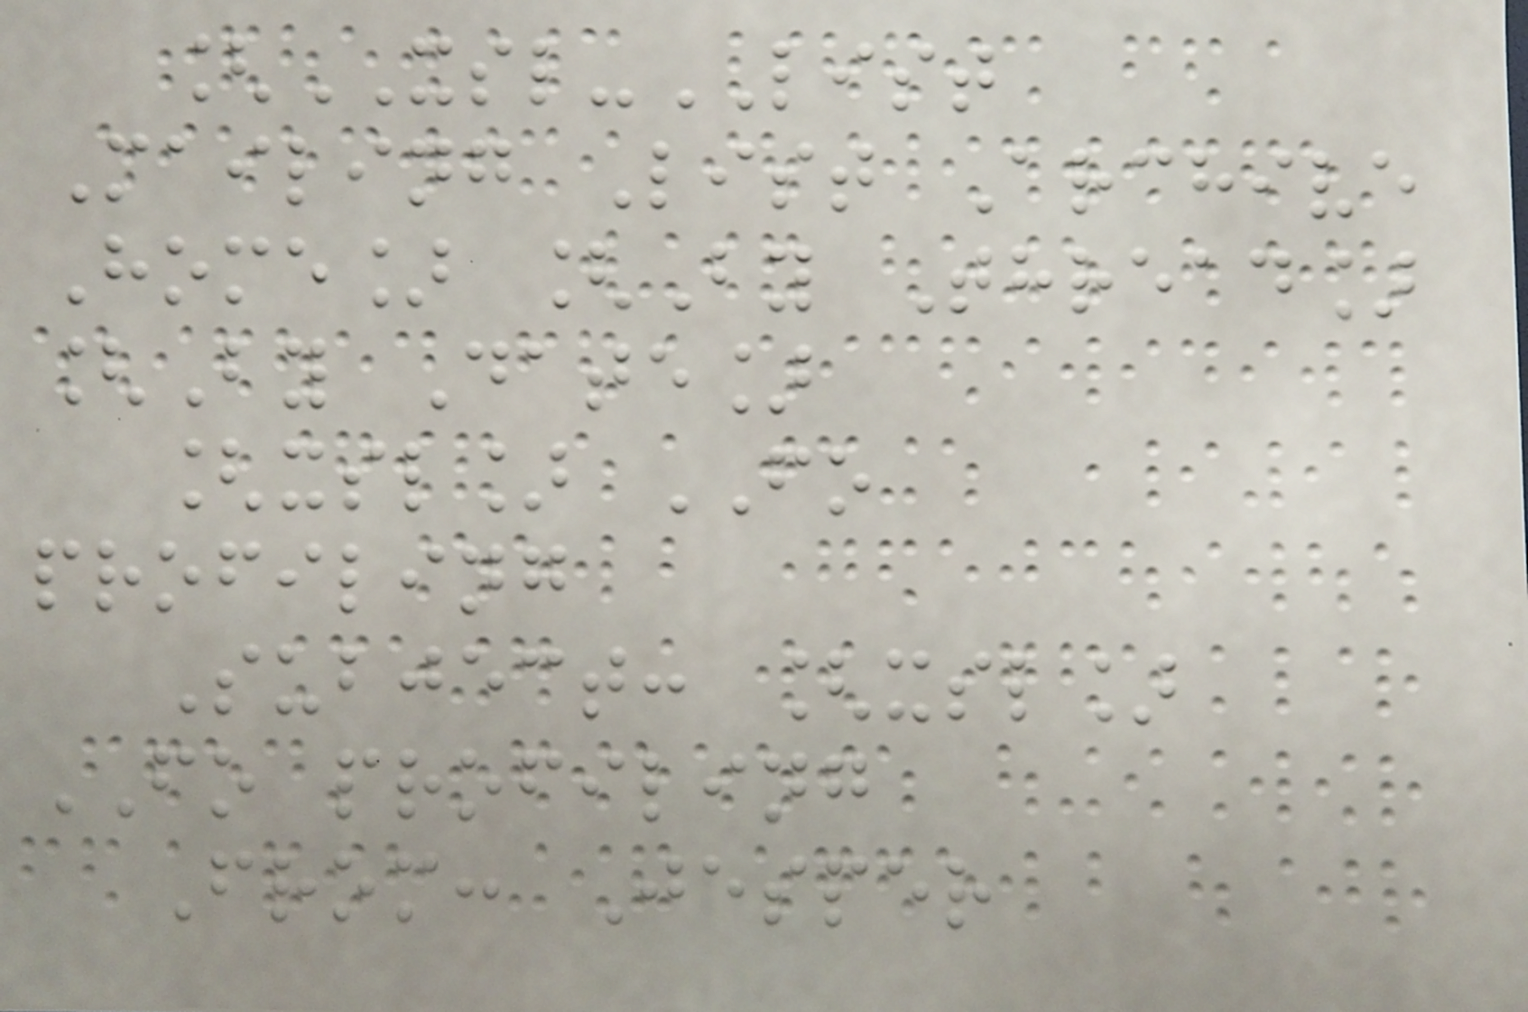[XSL-LIST
Mailing List Archive
Home] [By Thread]
[By Date]
[xsl] FO
profiling
Subject: [xsl]
FO profiling
From: Jesper
